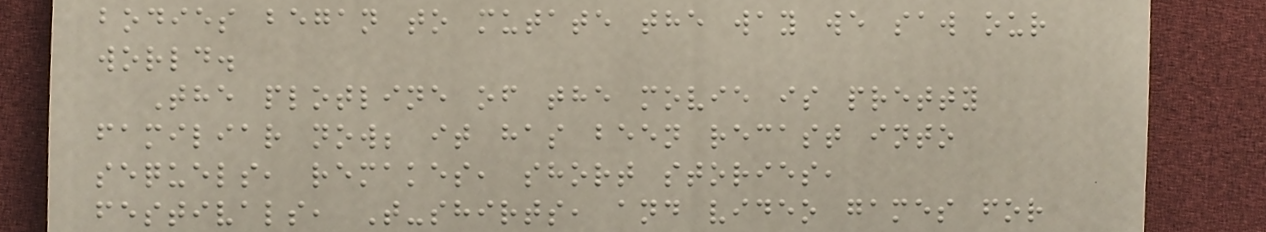bodies began to mutate the way we saw our
world.
The plotline of the movie is pretty
familiar now; it has been recast into
sequels, remakes, short stories,
festivals, T-shirts, and video games for
